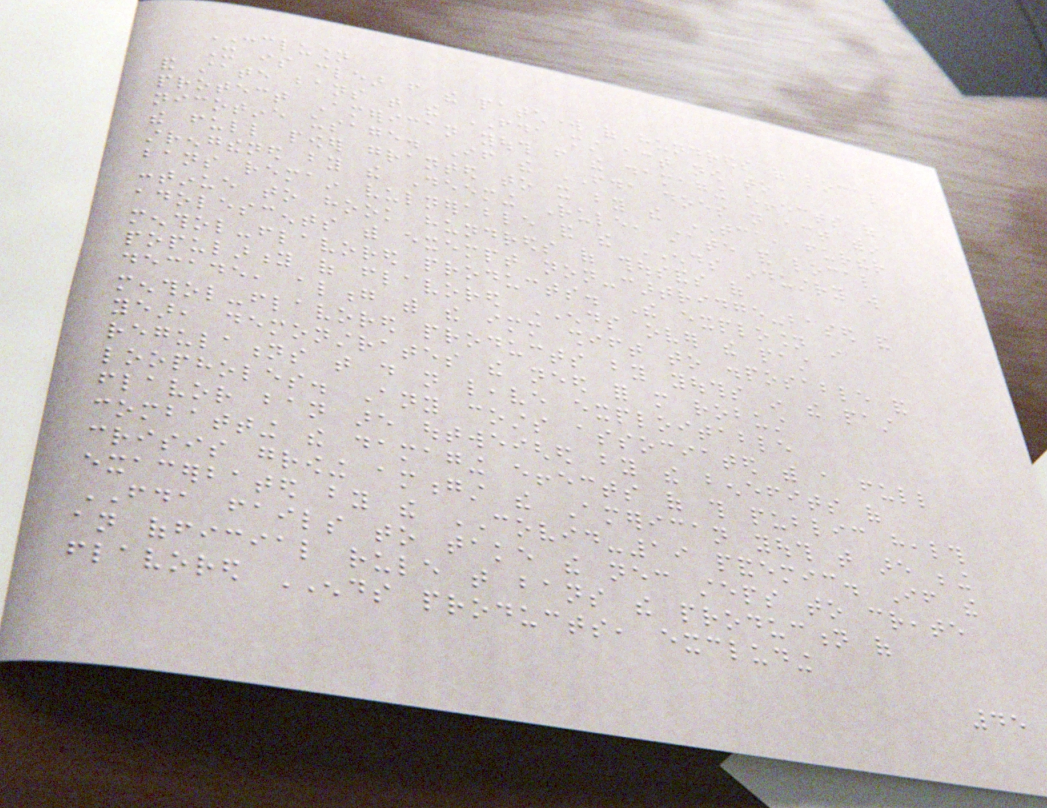CONCLUSION
It is clear from the patchwork of hundreds of local
and state bans that the FDA must act now to
protect American youth from the damaging effects of
nicotine usage. If the FDA does not act within
the full power granted to it by the TCA, further
strengthened by the Deeming Rule, state and local
bans remain vulnerable and the ENDS industry will
continue to hook hundreds of thousands of
adolescents with exempt non-cartridge-based and
menthol-flavored products. The explosion in
popularity of flavored ENDS over the past
decade, along with the immediate shift to disposable and
menthol-flavored products by youths in the past
year, demonstrates the need for more robust
regulations that do not leave exploitable
loopholes. Any costs associated with a full
flavor ban are outweighed by the benefits of
combatting the damaging effects of this public health
crisis growing amongst the American youth that are being
exacerbated by the COVID-19 pandemic. If the
FDA fails to take the necessary steps to create
an official rule that bans the production of
flavored ENDS products, excluding
45
